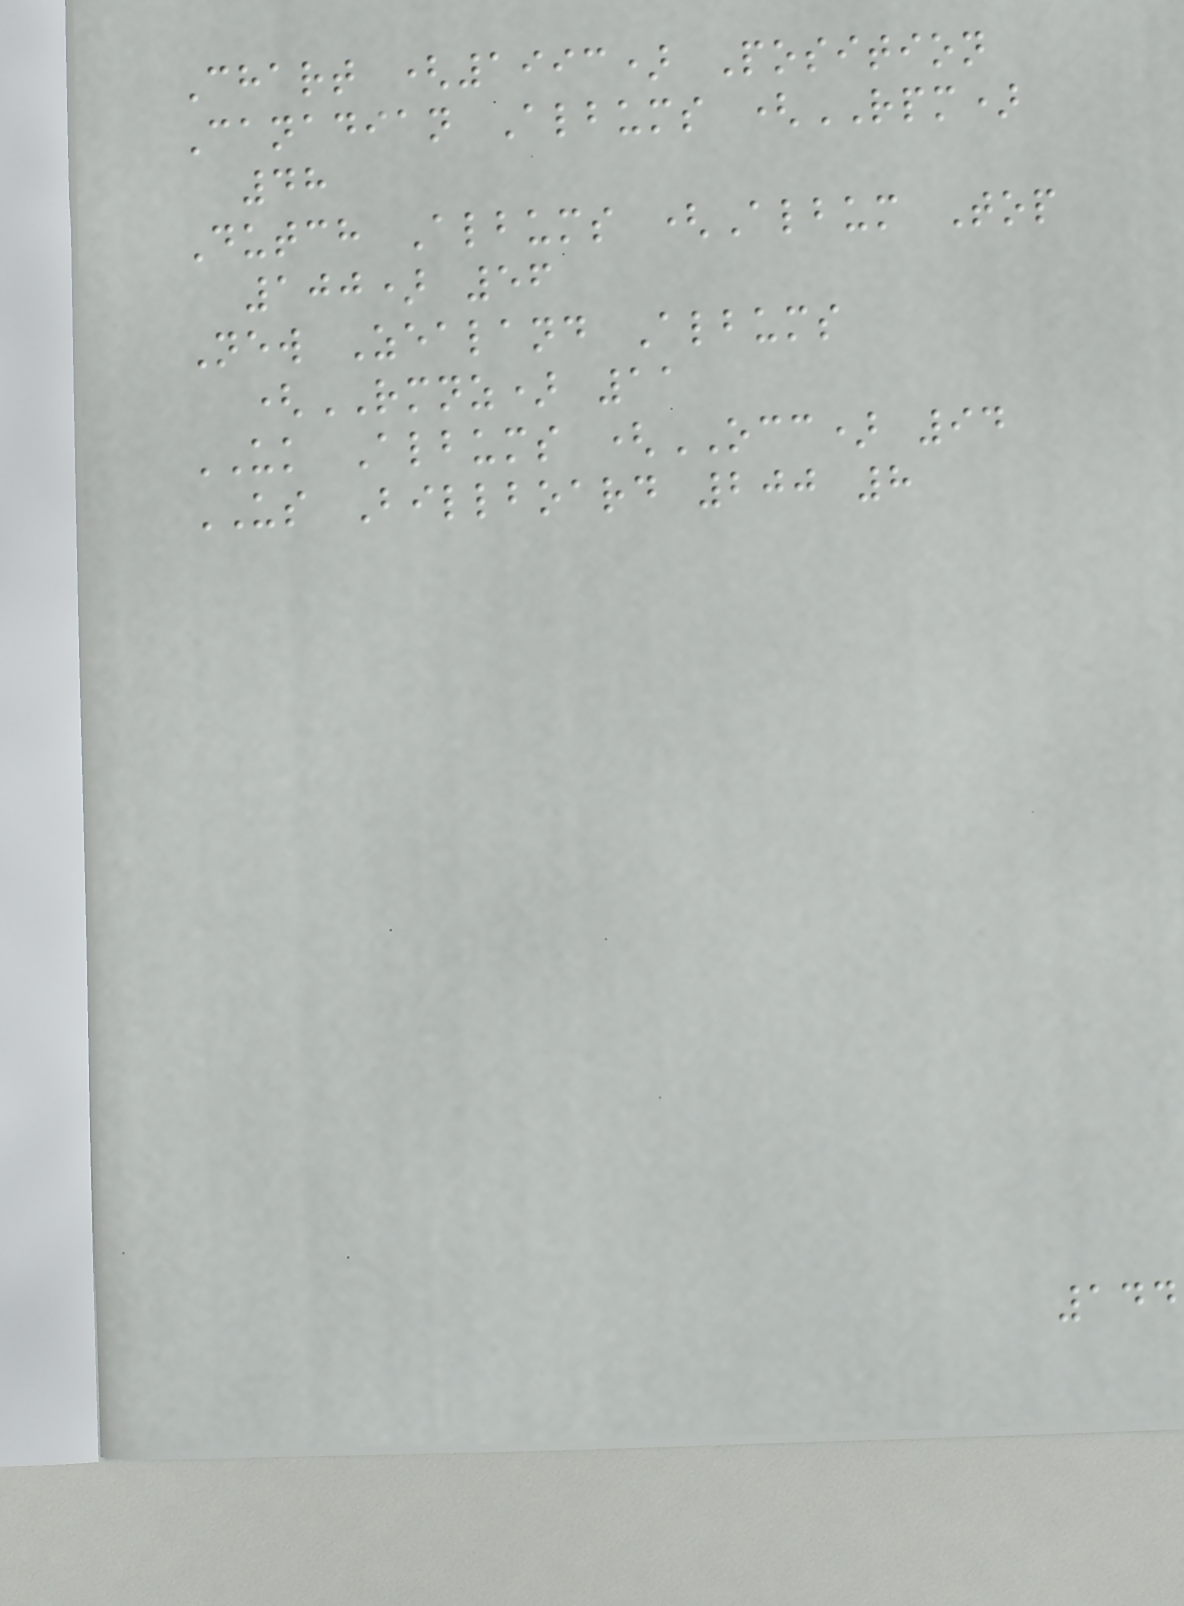Chart (1993) Position
Canadian Albums (RPM)
48
Dutch Albums (Album Top
100) 56
New Zealand Albums
(RMNZ) 11
UK Albums (OCC) 94
US Billboard 200 8
144
